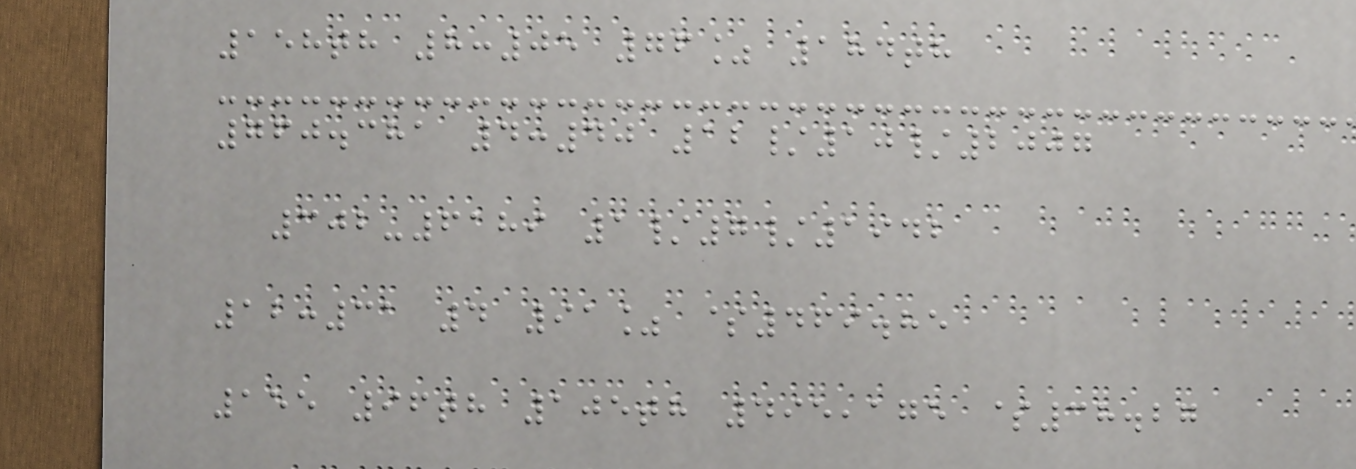158th 8:05 76% 184th
760.381 4:40 12/10/2007
302-6189 1/7/1942
12:31 4 91% $469.85
155 96th 105th 495,175 $38.27
